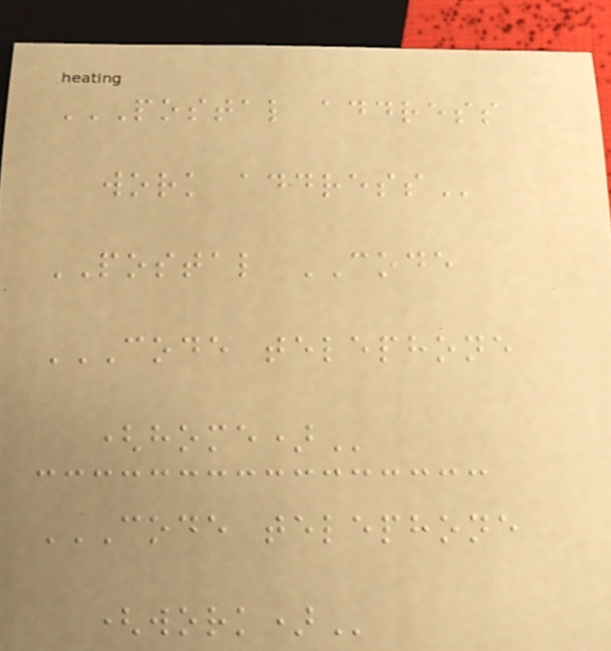POSTAL ADDRESS
WORK ADDRESS
POSTAL CODE
CODE TELEPHONE
(HOME)
CODE TELEPHONE
(WORK)
